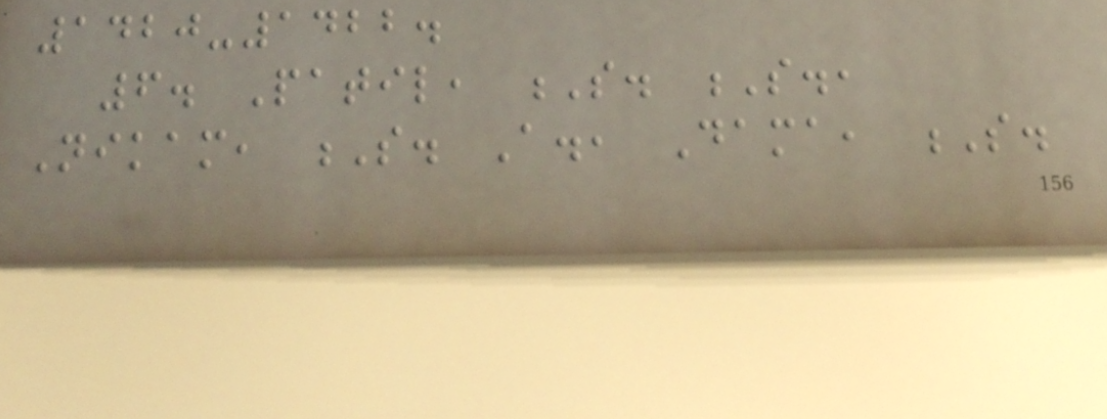1420-1422.
6. Patil, S. S.,
Nikam, S. A., Dama, S.
